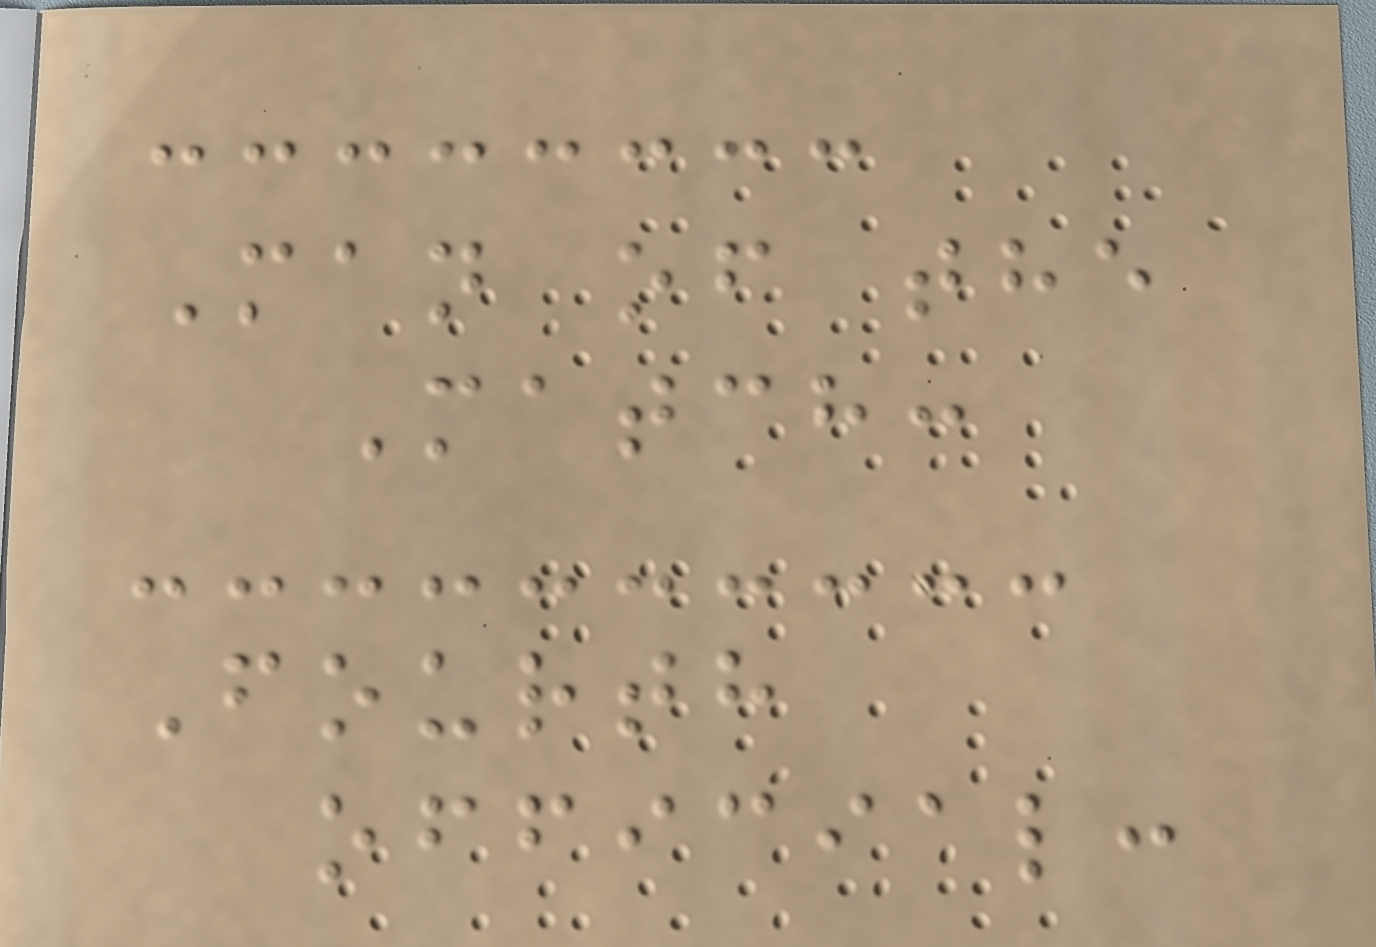Man of the
Match:
Fourth
official:
